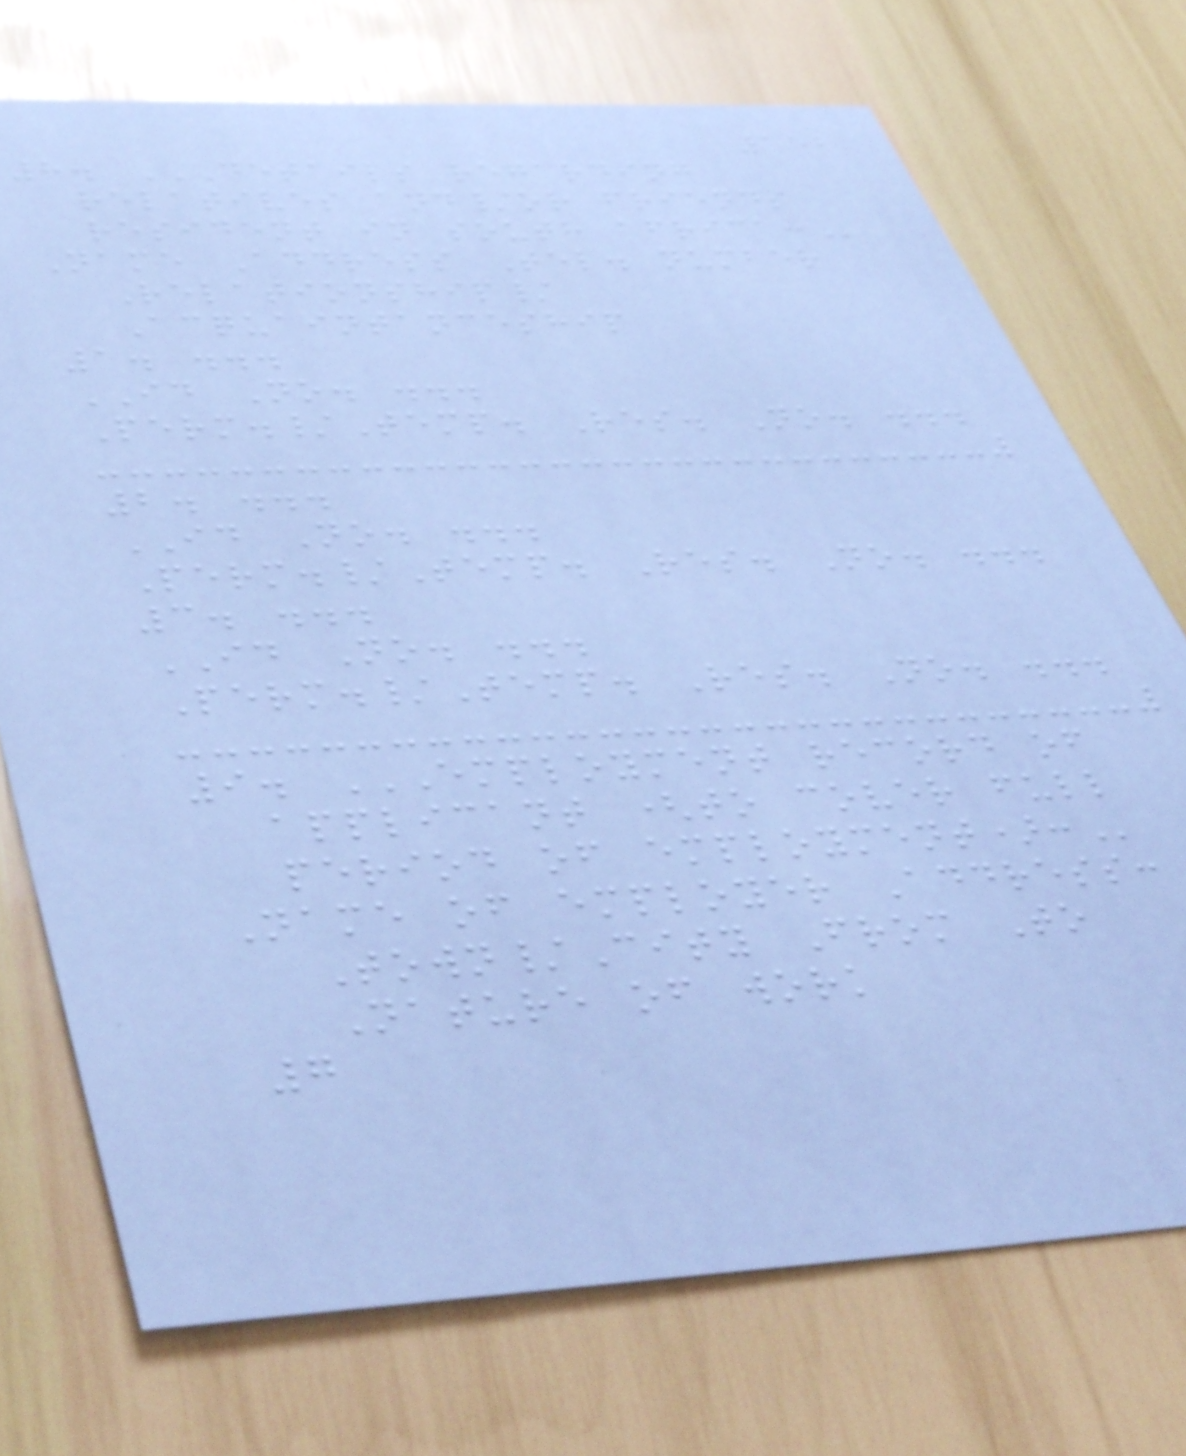152
8. DETAILS REGARDING
RELATIVES AND/OR FRIENDS
RESIDENT IN SOUTH AFRICA:
Name Address Tel. number
Relationship/
Acquaintanceship
1. ...
ID No. ...
Perm./Temp. Res. No. ...
2. ...
ID No. ...
Perm./Temp. Res. No. ...
3. ...
ID No. ...
Perm./Temp. Res. No. ...
9. EMPLOYMENT RECORD OF
APPLICANT (TO COVER FULL
PERIOD OF EMPLOYMENT):
Name of employer Address:
Town/City From To
Nature of work
7
